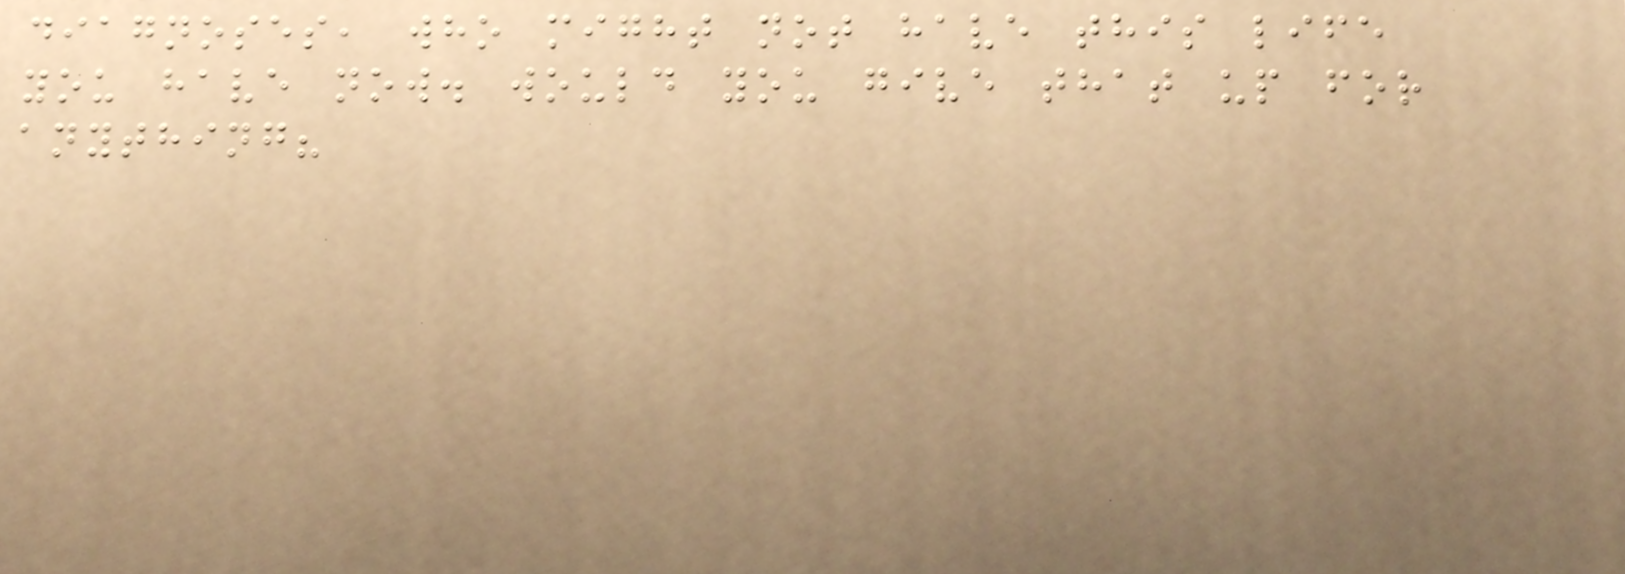diagnoses, who might not have this life
you have now. would you give that up for
anything?
